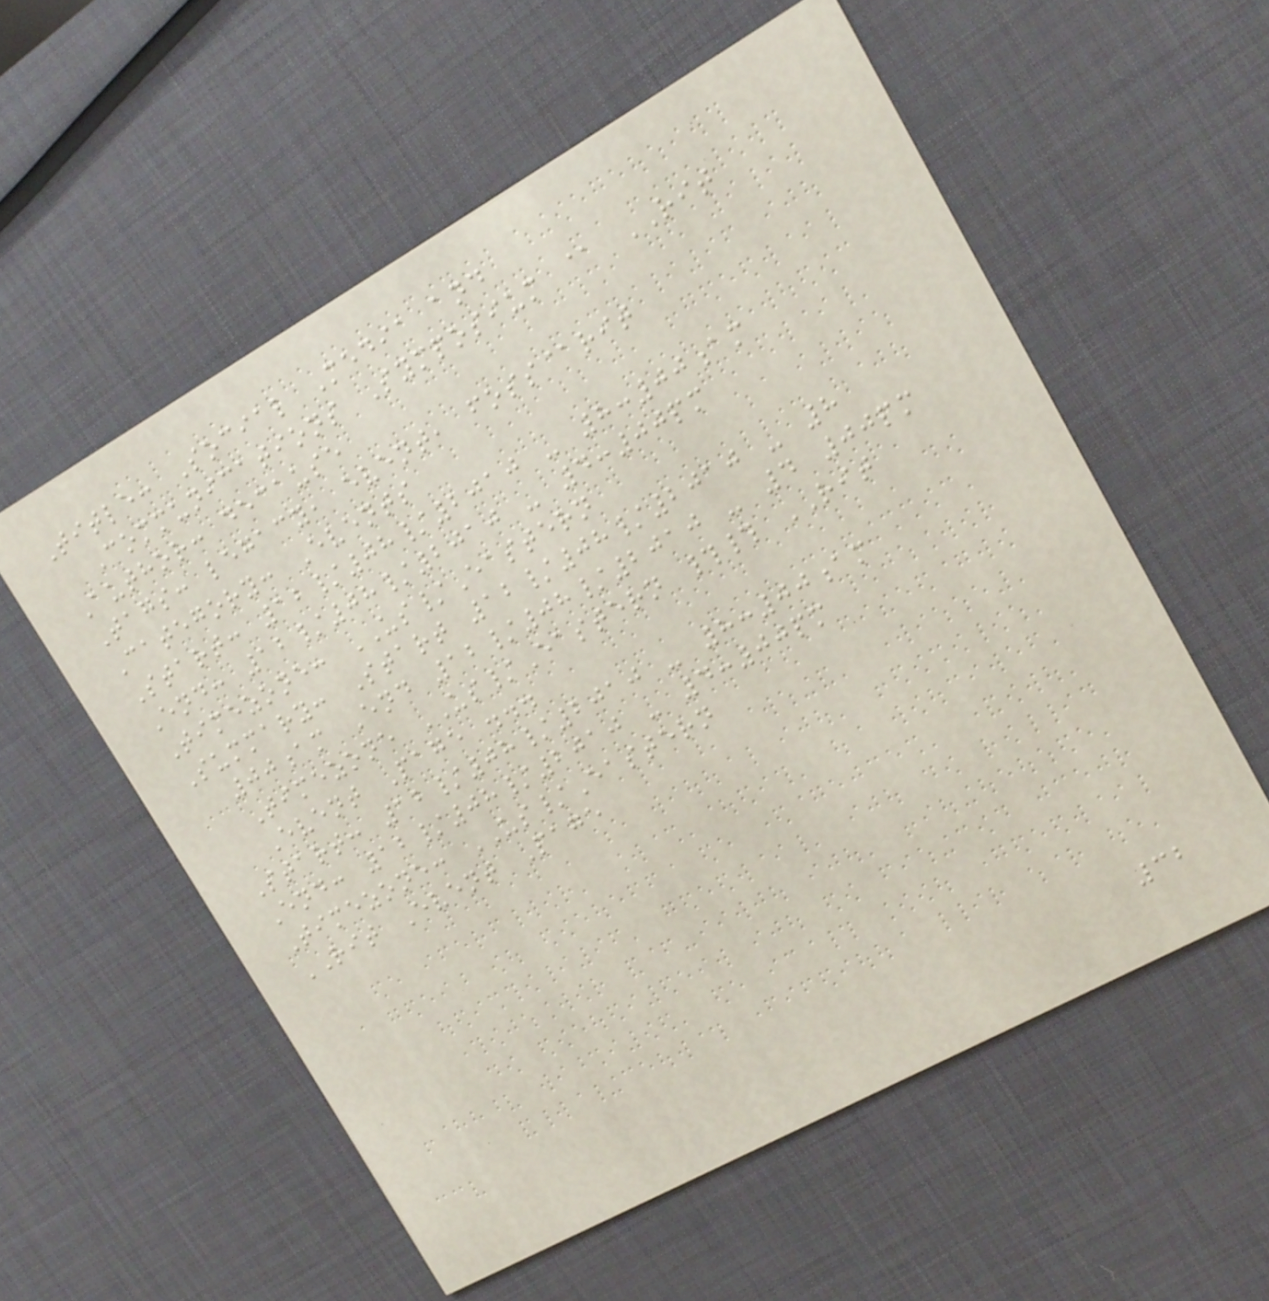Title: Social Media and
Communications Symposium @ RIT
Author: decause
Tags: legacy, event, foss@rit
Category: Events
Start: 12/08/2010 - 8:00am
End: 12/08/2010 - 4:00pm
Timezone: US/Eastern
Summary: Start 12/08/2010 - 8
00am End 12/08/2010 - 4 00pm
Timezone US/Eastern ## RIT
Event Page ...
Start: 12/08/2010 - 8:00am
End: 12/08/2010 - 4:00pm
Timezone: US/Eastern
RIT Event Page
32
